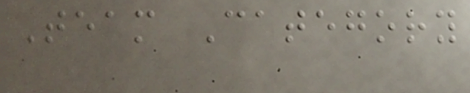Team Category
